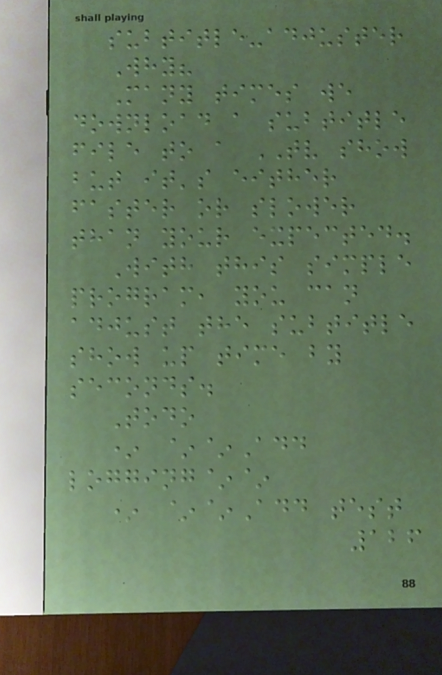subtitle-adjuster
Why?
Many times we
download a subtitle
file to a TV show
but it's either
faster or slower
than your expected.
With this simple
program, you can
adjust the subtitle
show up time by
seconds.
Todo
* ~~Add
logging~~
* ~~Add test
126
